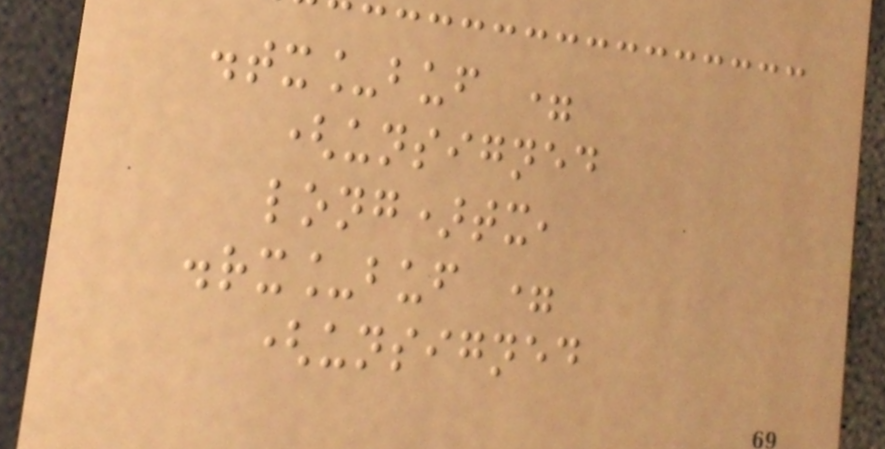.tx_buf =
(unsigned
long)tx,
.rx_buf =
(unsigned
